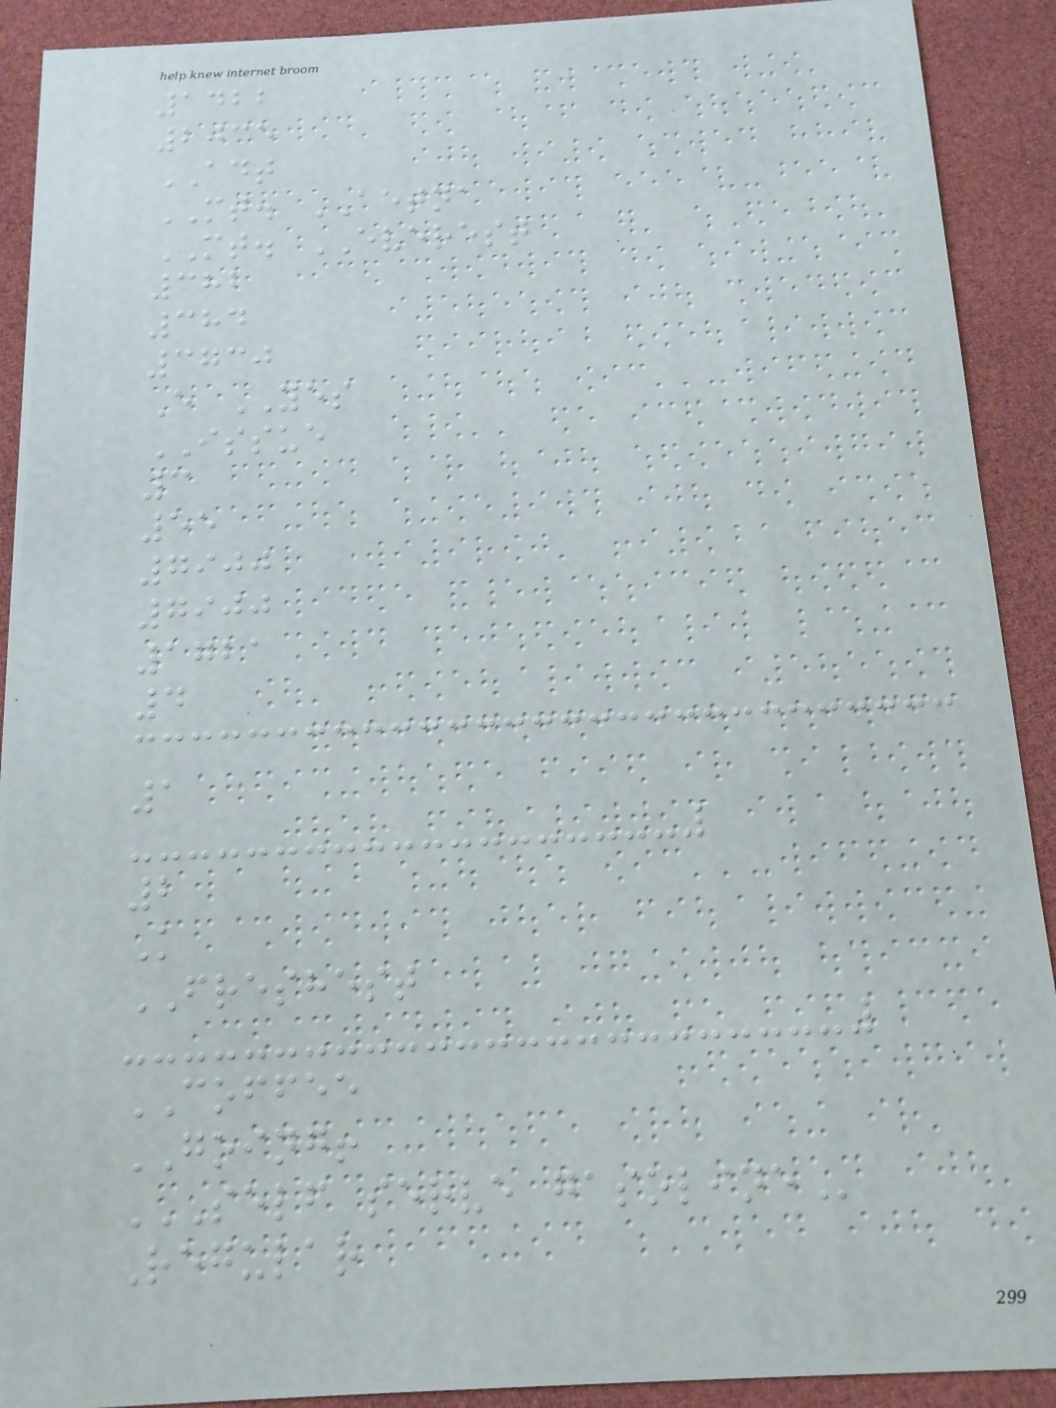1422
2035
ADT
MT. AETNA
MT. EVEREST
382
384
3730
E YES
ISSUE
3
55
7900
7900
1721
4
1
2
K
FRESHEST
COFFEE
GOING!
SELF SERVE GASOLINE
Regular
